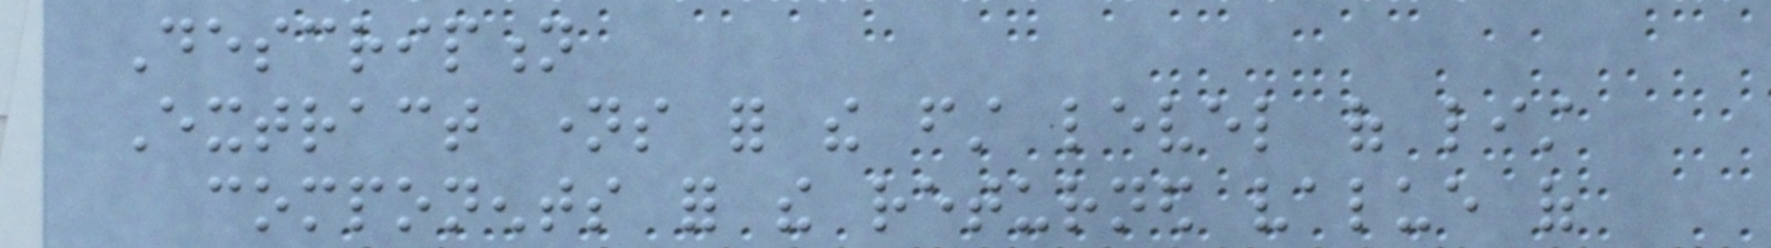Description
Extract names for the first level of list
components for the returned value of
